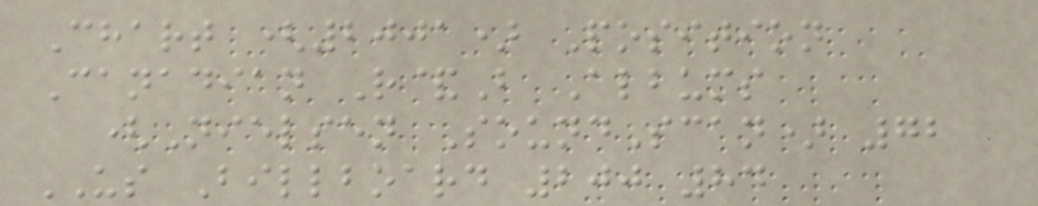Chart (2001) Position
Canadian R&B Albums
(Nielsen SoundScan) 72
US Billboard 200 84
